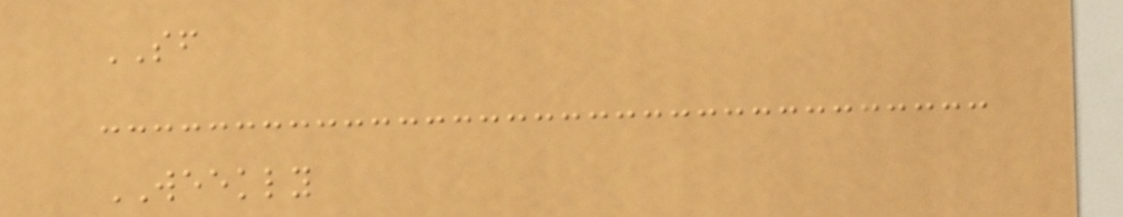SF
WEEKLY
